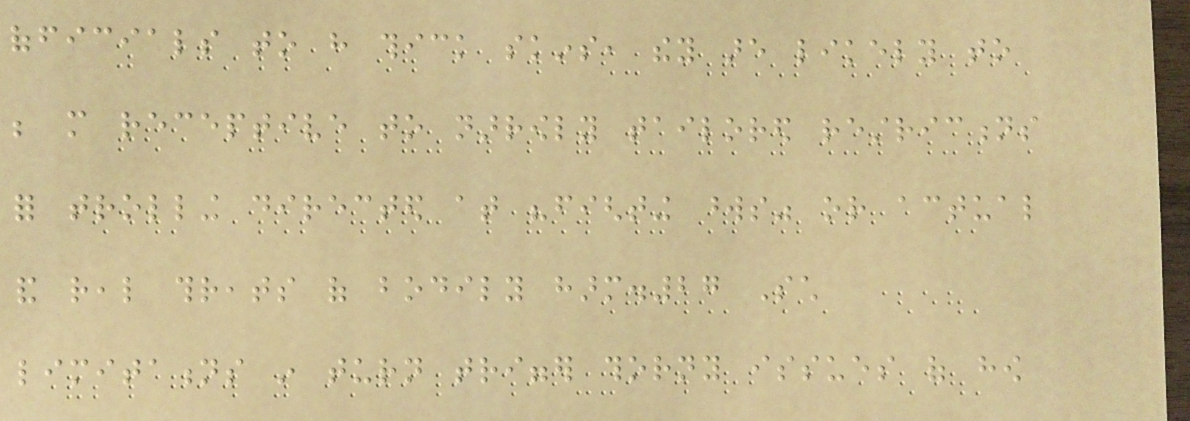officials to have thick skins, they are likely to
be more receptive to narrowly tailored restrictions
for trolling directed at "fighting words" or actual
and real threats of bodily harm.27 Such
limitations in turn trigger thorny issues of how
